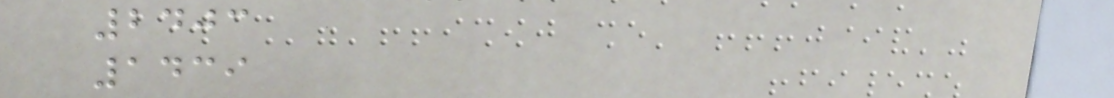2403
1439
